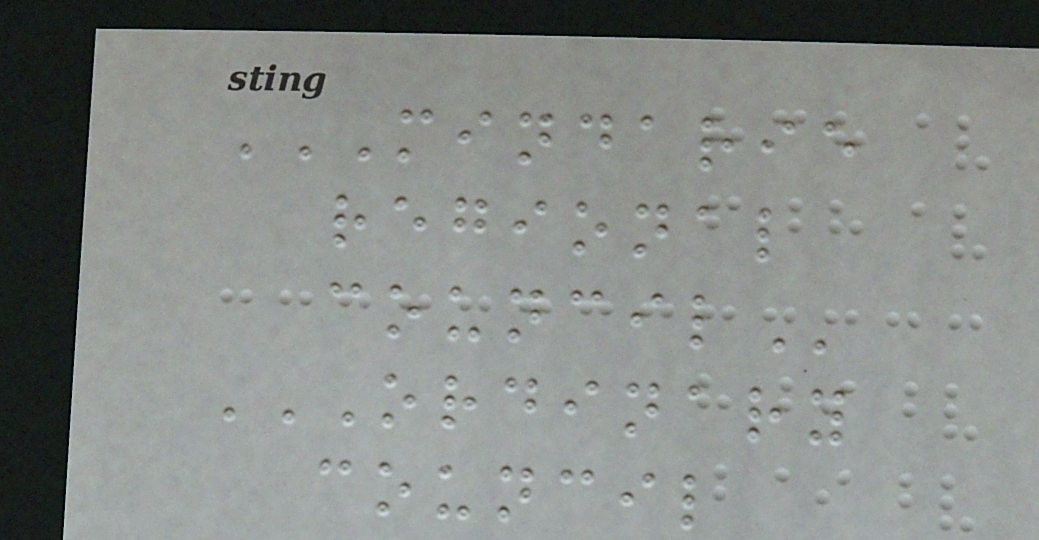MINDARIE
REGIONAL
COUNCIL
ORDINARY
COUNCIL
